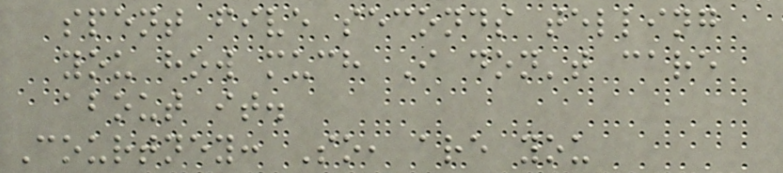spent five seconds telling
you how much I don't care
about it.
Courtney: So, are you
